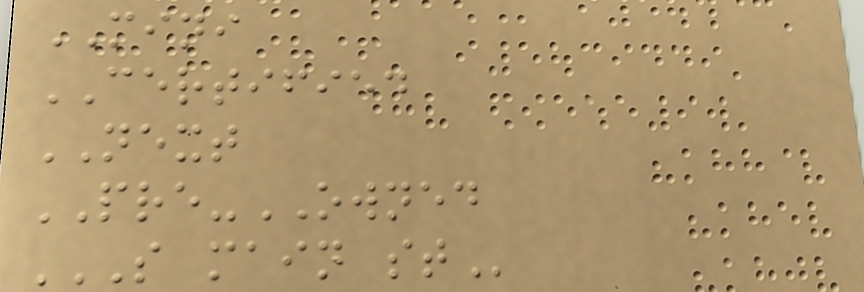MINI
CERTIFIED
NEXT
PRE-OWNED
S MAIN ST
